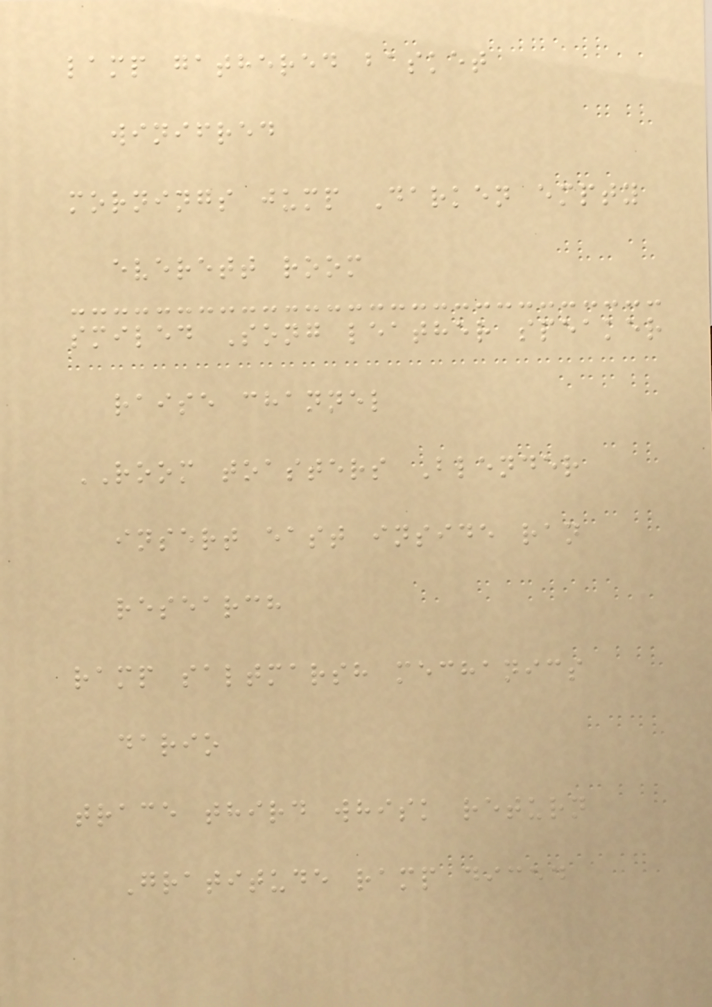lamp gathered basket
winifred
mornings jump Darken empty
everett room
smiled Song leather speaker
raise channel
ROOM toasters Blender
insert east inside ran
research
ramp saltmarsh mechanics
dario
trace third whisk return
Gratitude ramp diced
